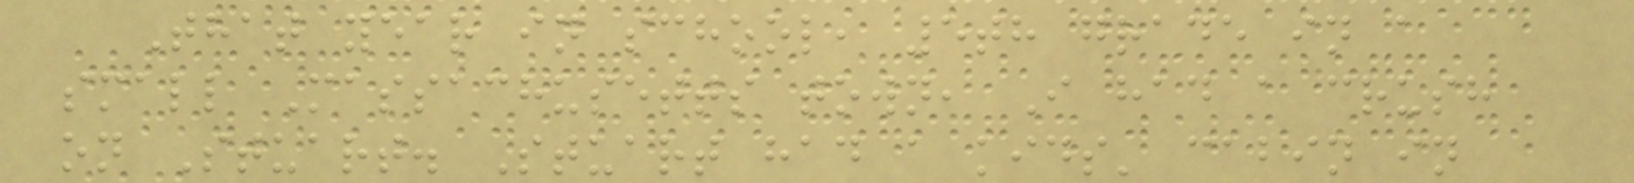That year in school, 5th grade in a
small Massachusetts town, I had a crush
on Stuart. Stuart had a kids' cabin in
